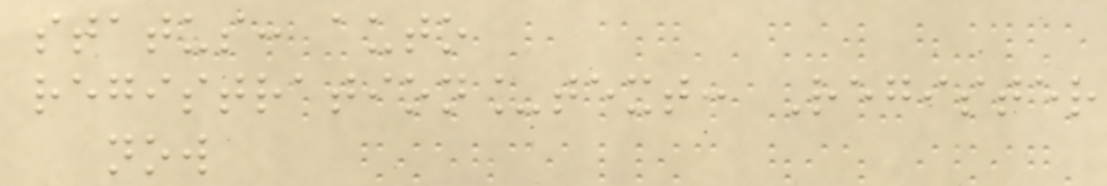status: auto
registration_text: Register
now
